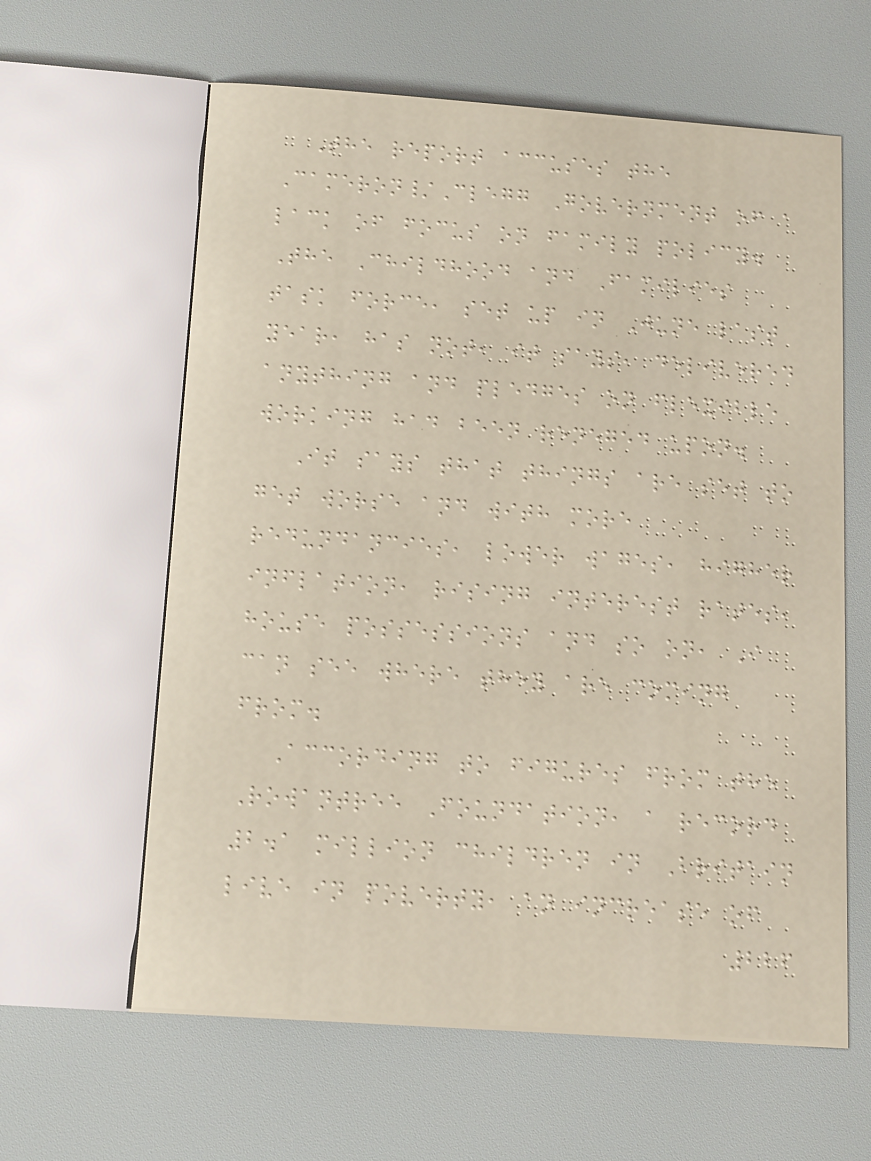The report accuses the
Cameron/Clegg Government of a
lack of focus on family policy.
The Childhood and Families
task force, set up in June last
year, has not, it says, delivered
anything and pledges on flexible
working had been reneged upon.
It says that things are set to
get worse and with more
redundancies, lower wages, higher
inflation, rising interest rates,
house possessions and so on, I
can see where they are coming
from.
According to figures from the
Rowantree Foundation, a record
2.1 million children in Britain
live in poverty, an increase of
226
